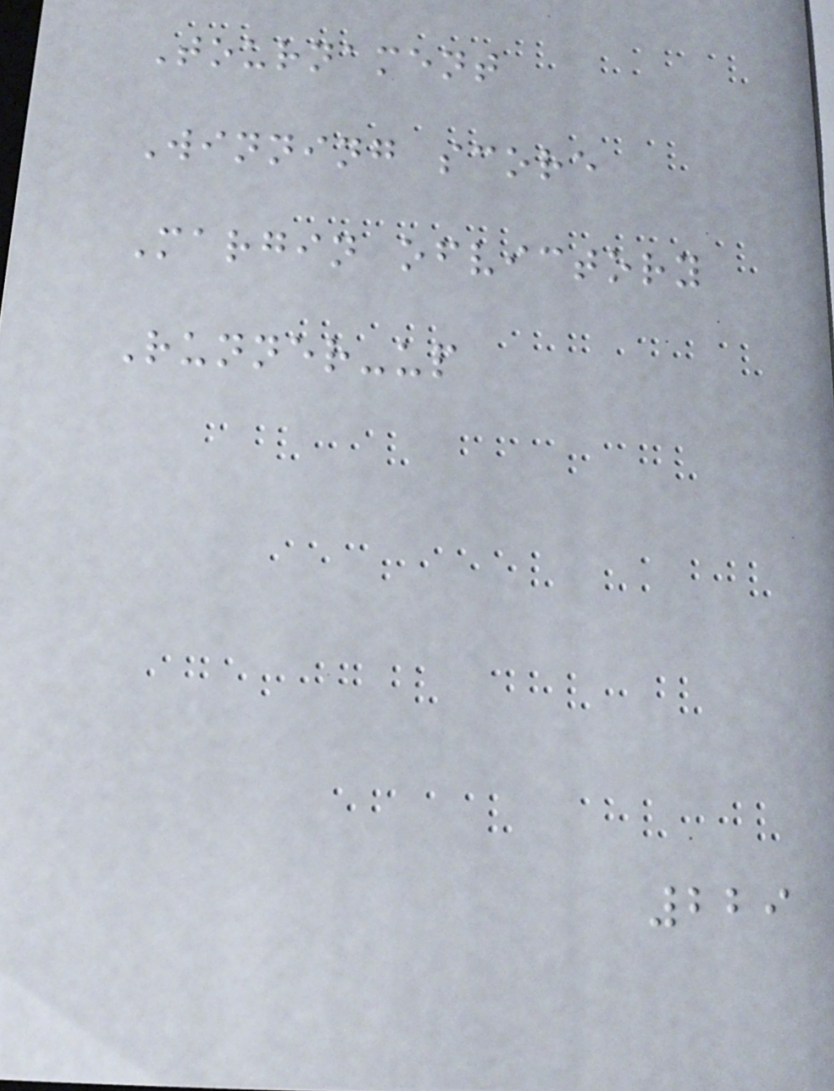Tournament
Winning score
Margin ofvictory
Runner-up
229
